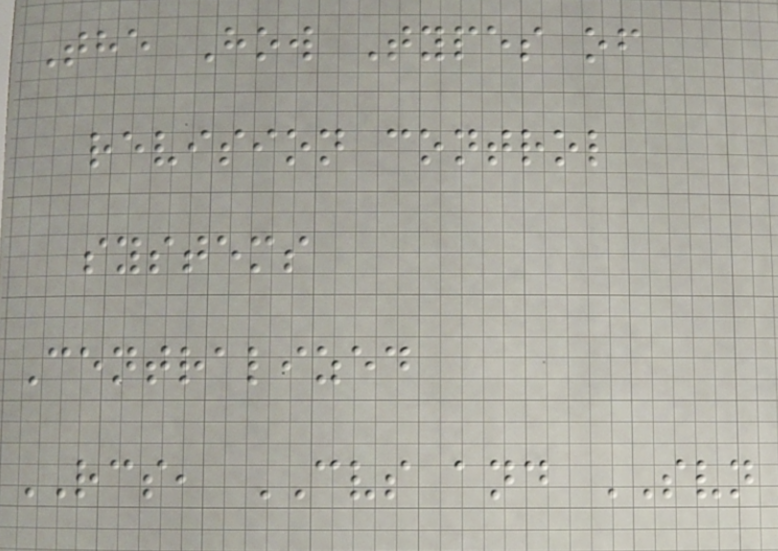The How Types of
revision control
systems
Centralized
RCS, CVS and SVN
